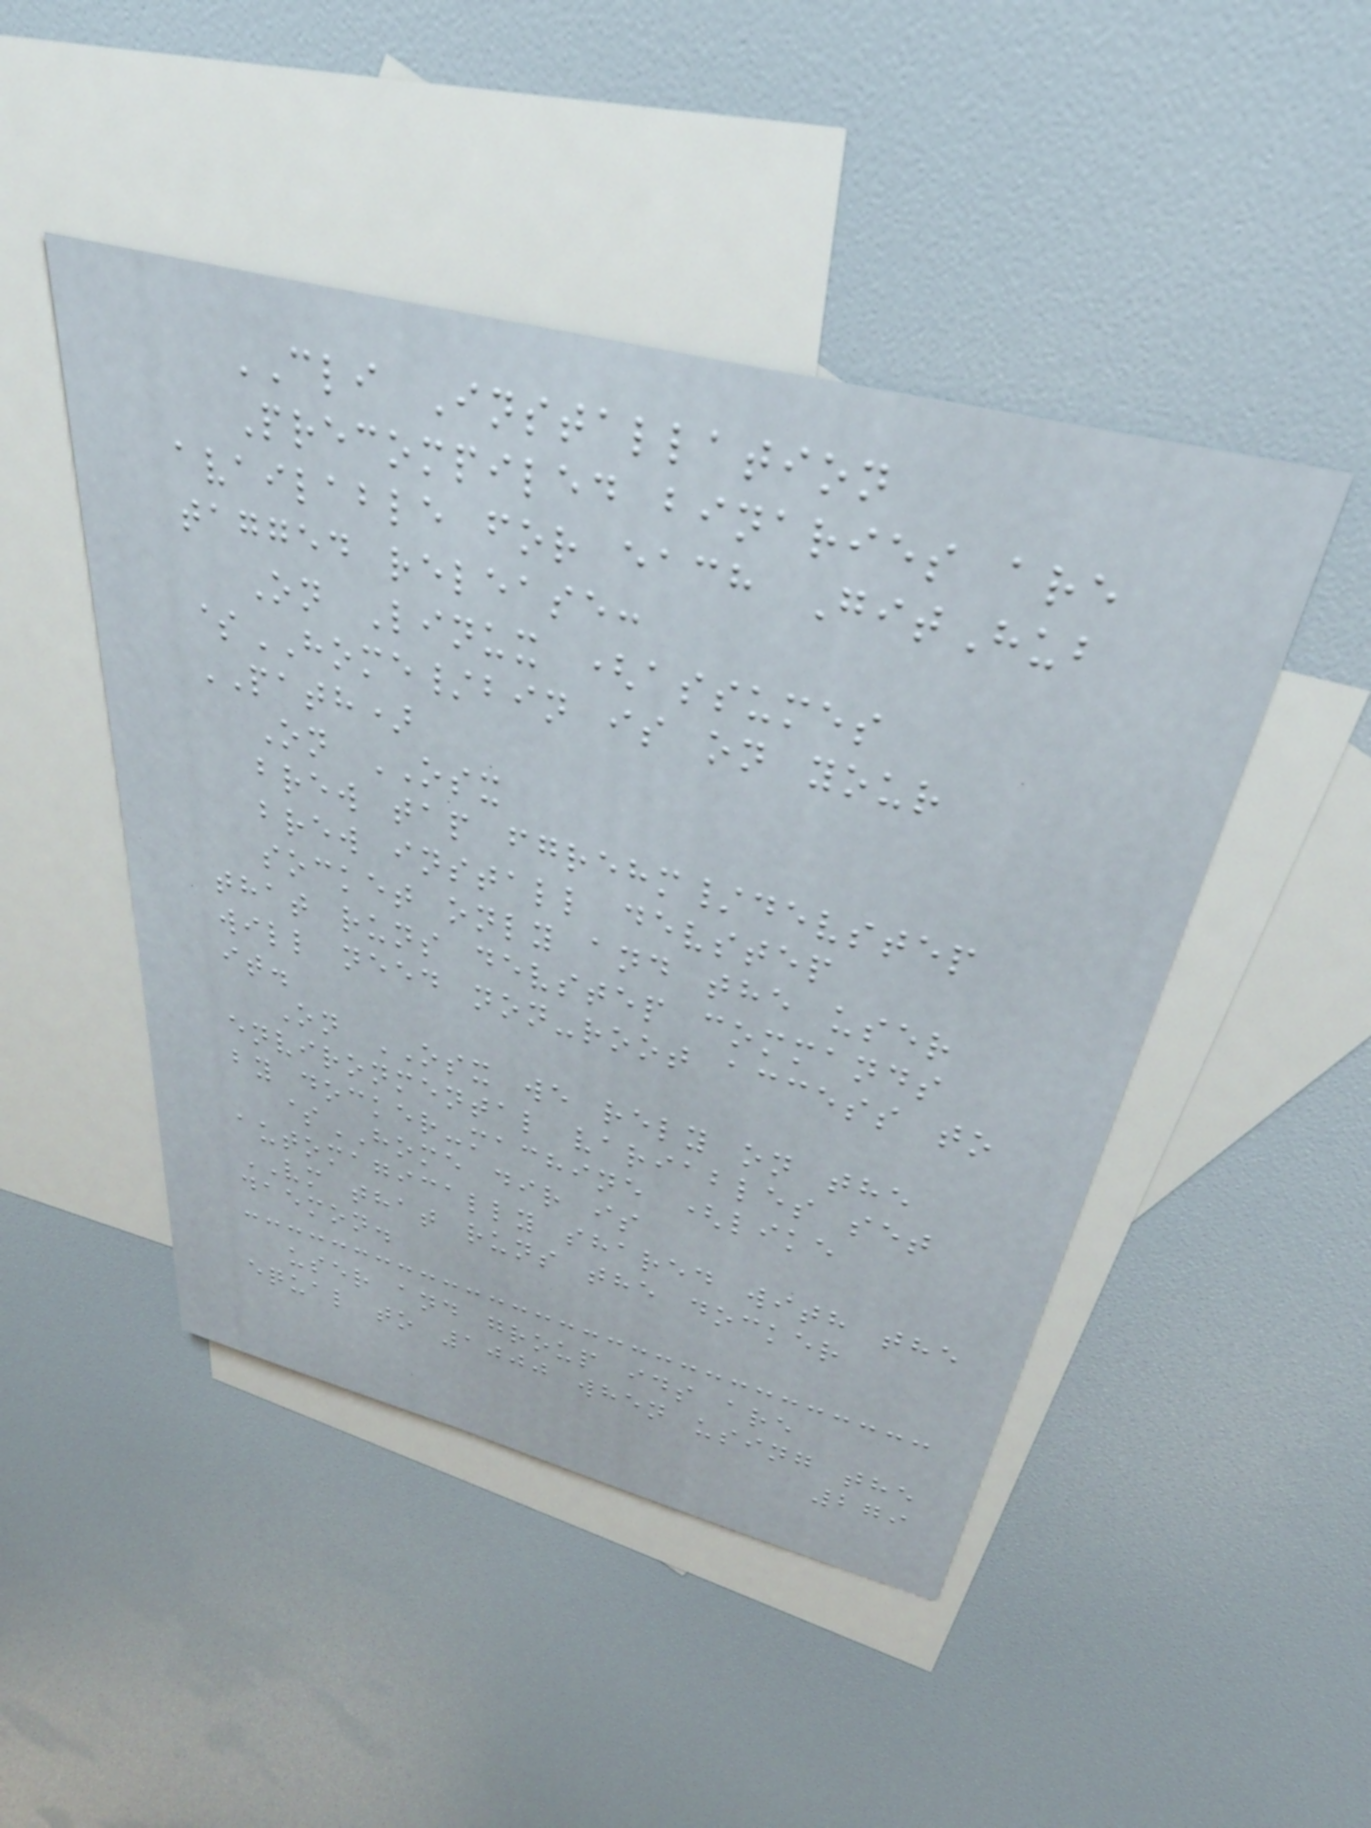CLI Installation
Precompiled binaries are
available for each GitHub
tagged release:
On Linux (assumes
$HOME/bin is on your
PATH)
On OSX
brew tap fgrehm/devstep
brew install devstep
socket only and the user
that runs devstep commands
will need non-root access to
it.
On OSX we rely on the
environmental variables set
by docker-machine (like
$HOME dir is
automagically shared with the
VM that runs the docker
daemon.
user and group ids are
equal to 1000 when using the
279
